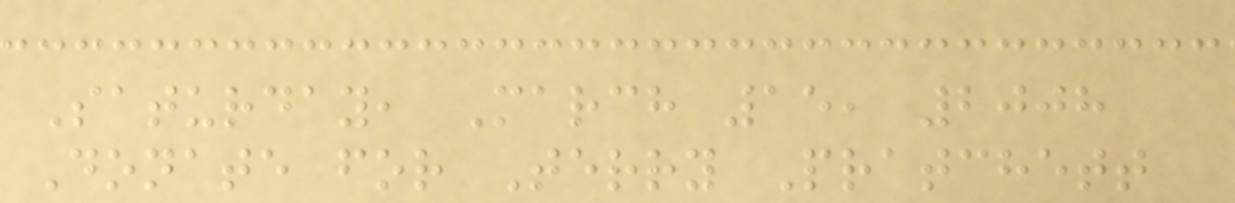Saturday, March 15, 2008
Donate for Terry Pratchett
